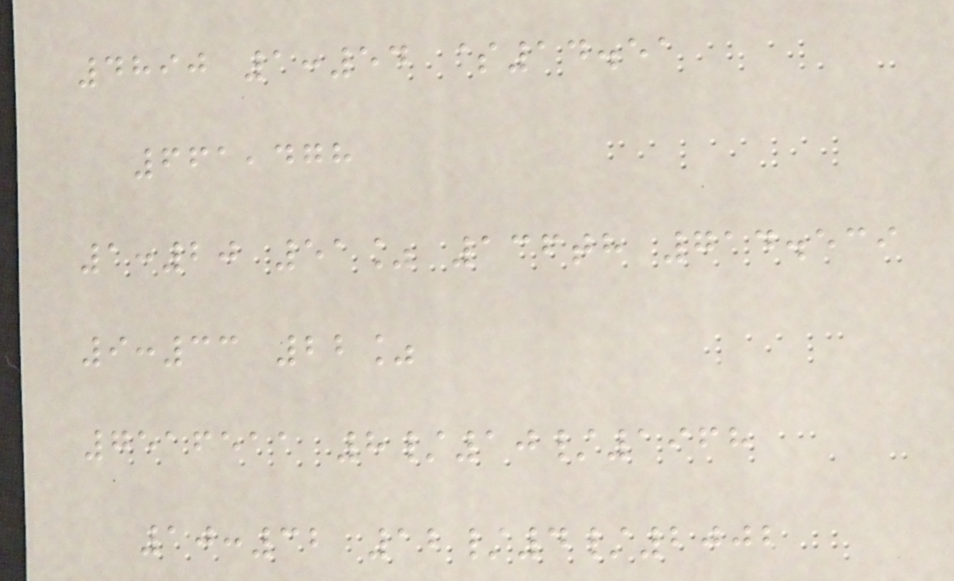4890 1:54 $14.51
661,478
1:20 51% 136th 714.539
9:33 22%
7516511 8/10/1968
10:32 12/4/2002
